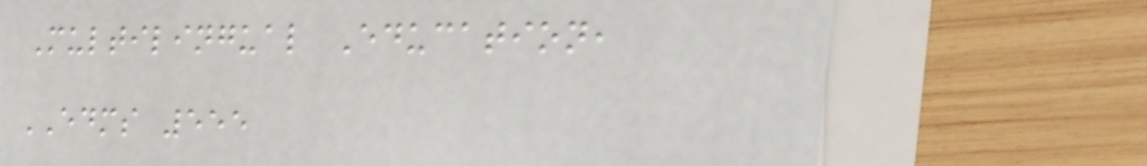Multilingual Education,
EDMS 555
